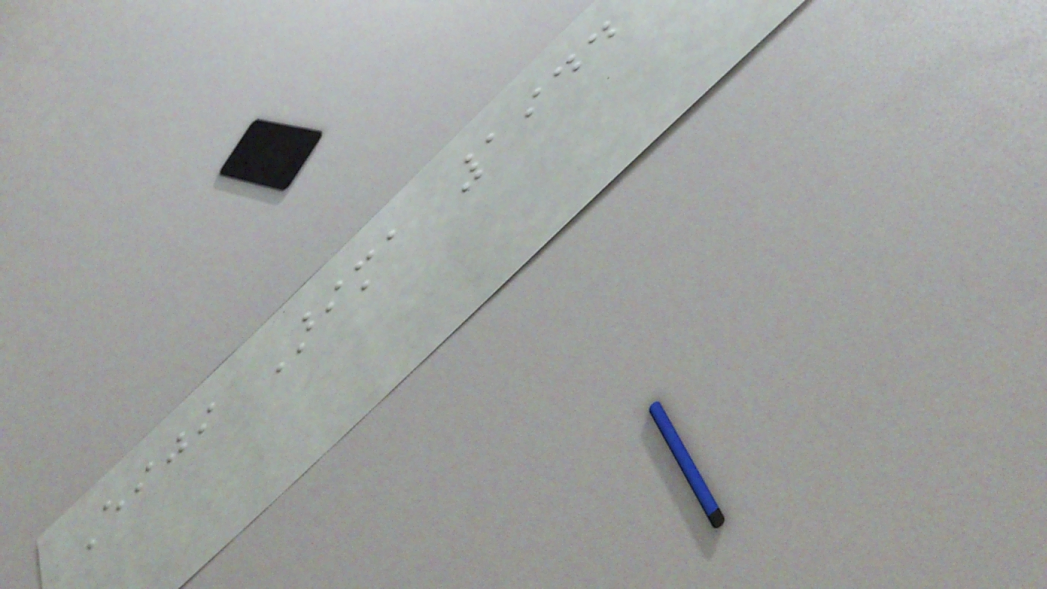Eiji Arima 1944
